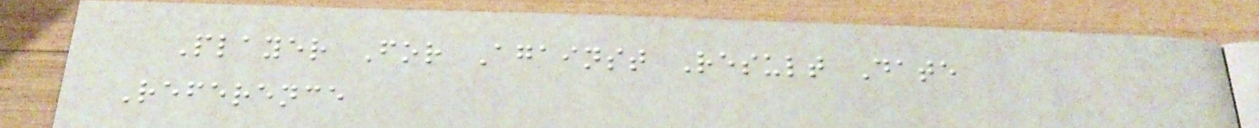Player For Against Result Date
Reference
